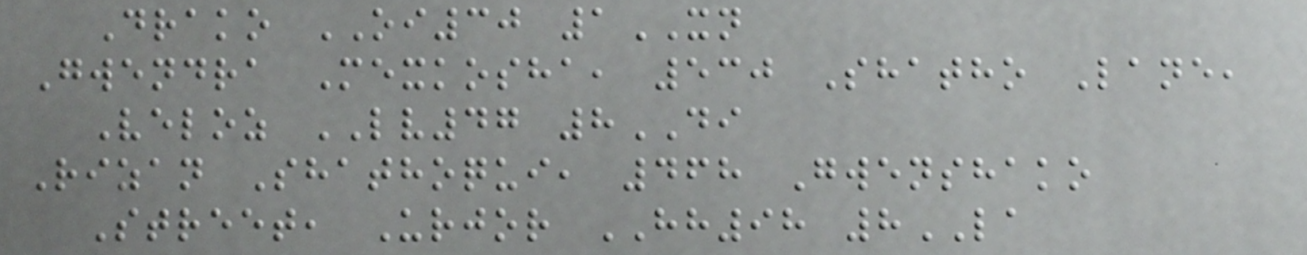Drako OI30 1XN
Gwendra Mexkosha, 530 Shatho Lane,
Veloz LV47 8DI
Rizan Shathoqui, 468 Gwenshako
Street, Urjor HH98 8LA
